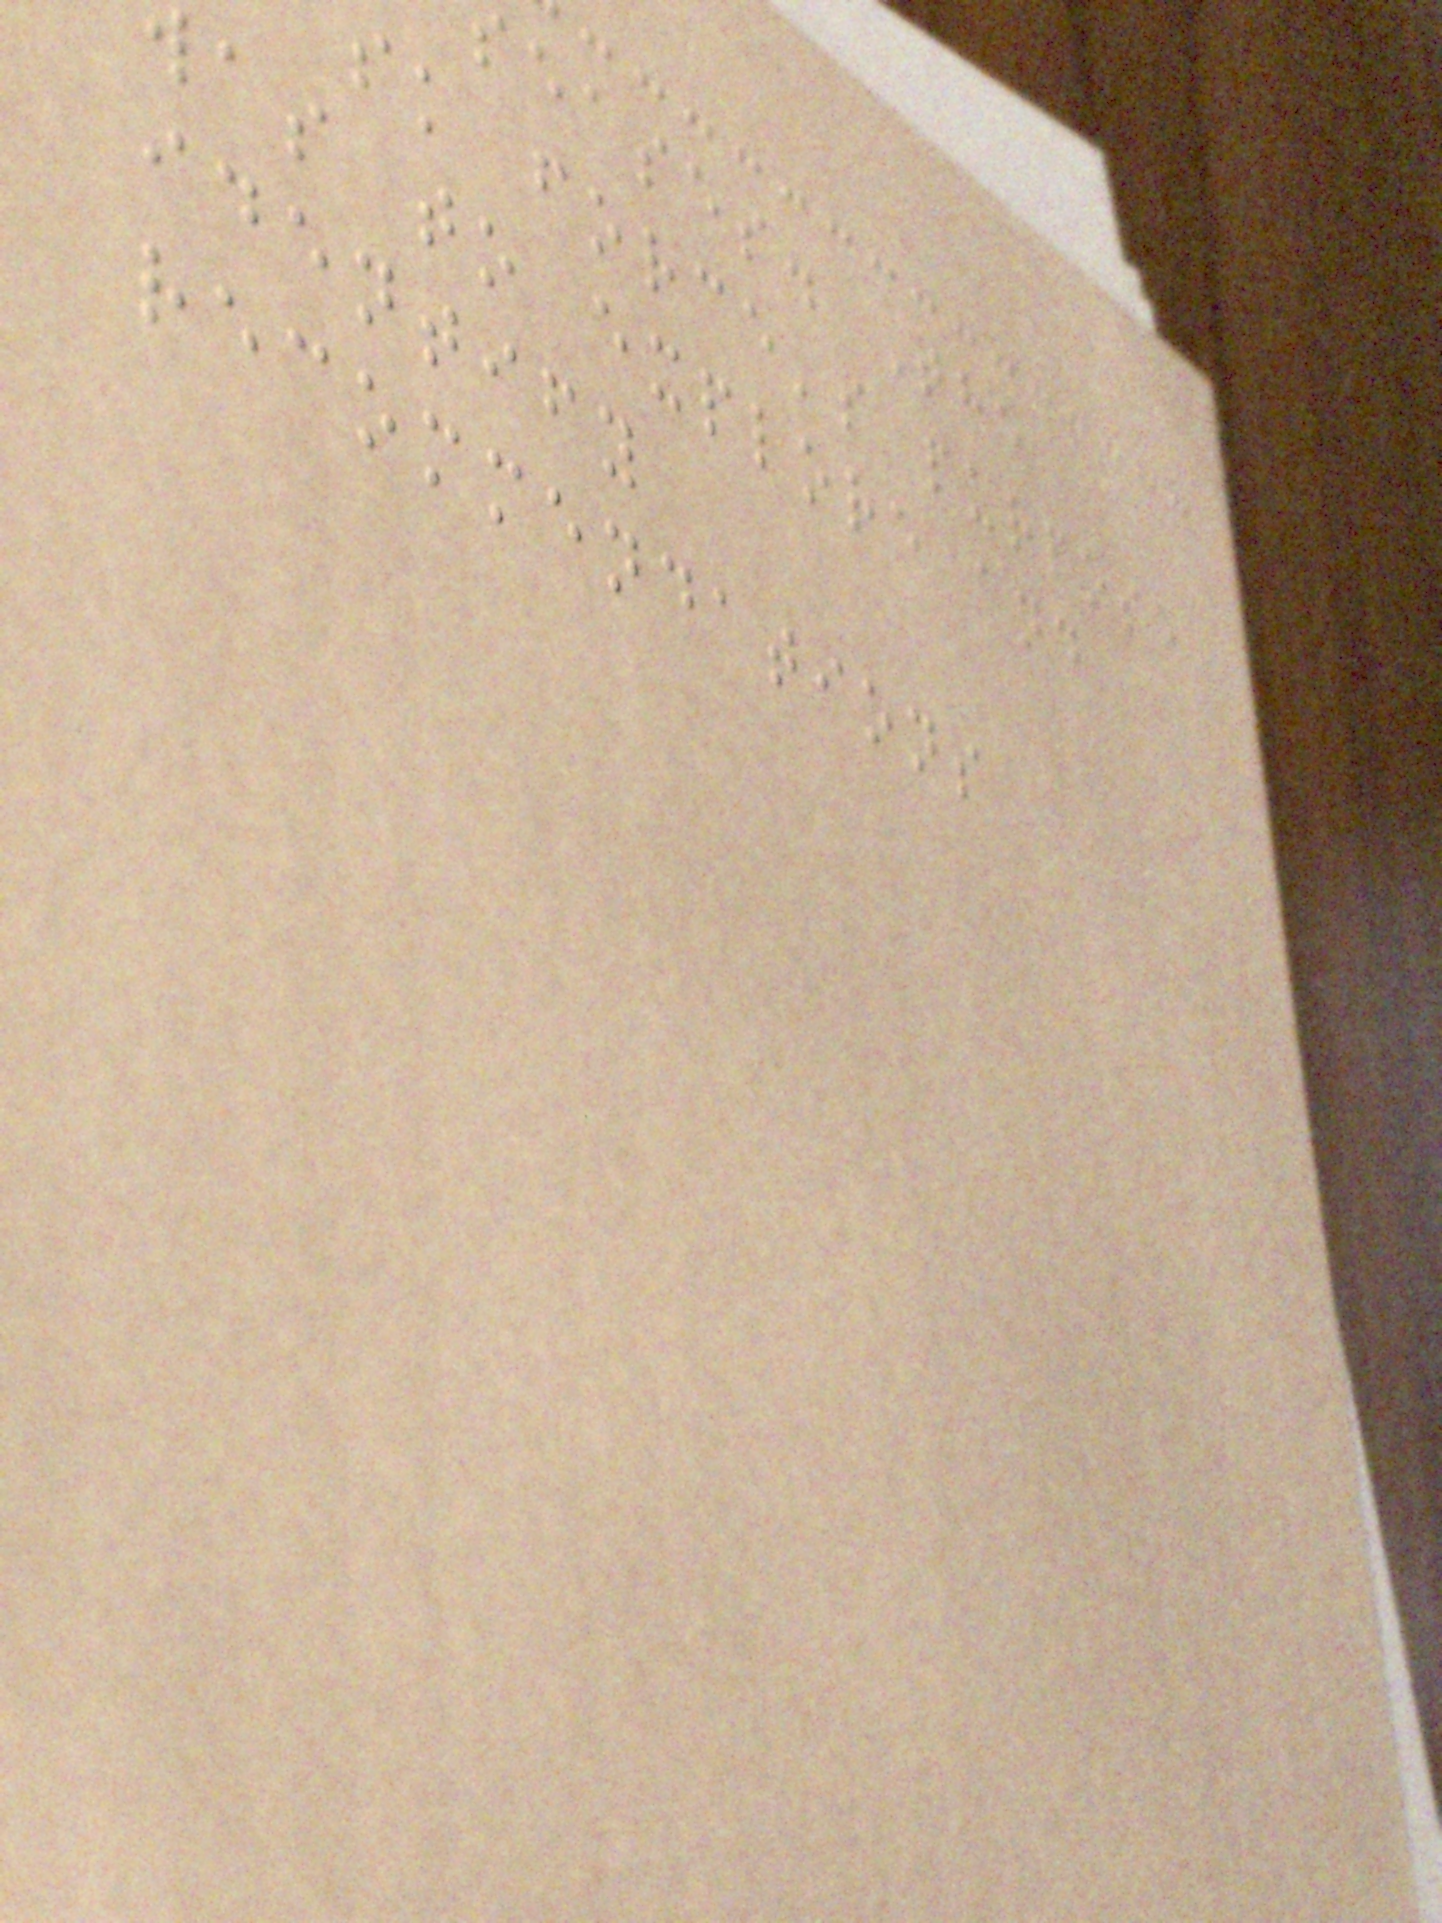eases. The
sk force's purpose
as to explore and
identify
recommendations
